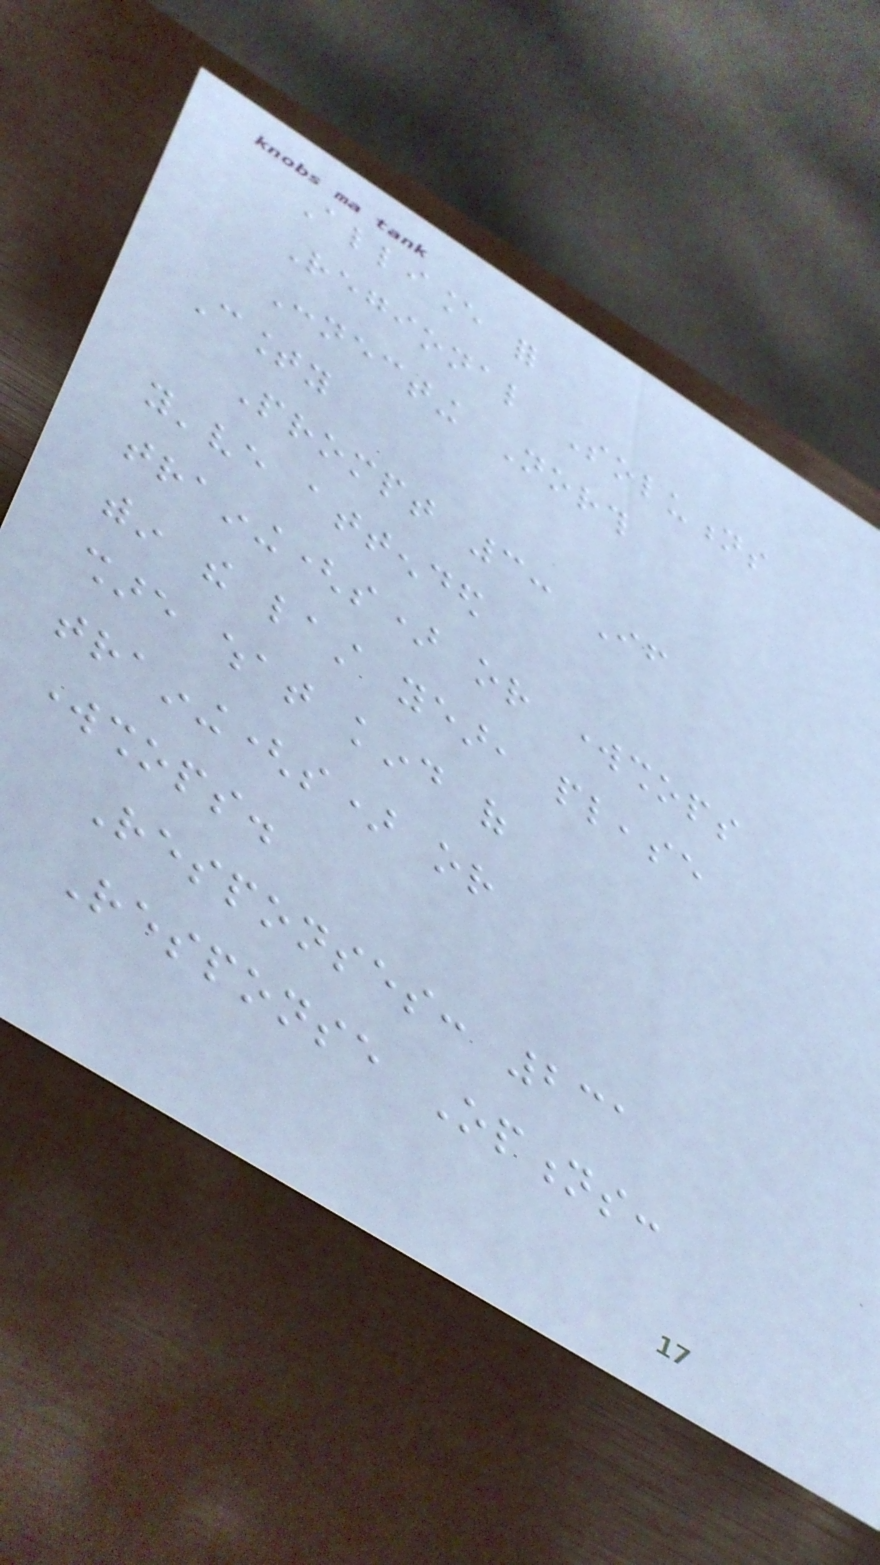Alliance for
Regional Solutions
Connecting North
County
Prompt 3: If
you've attended
training(s) or workshops
within the last year, please
share what kind of
training(s) or
workshops.
Responses: 231
Response Options:
